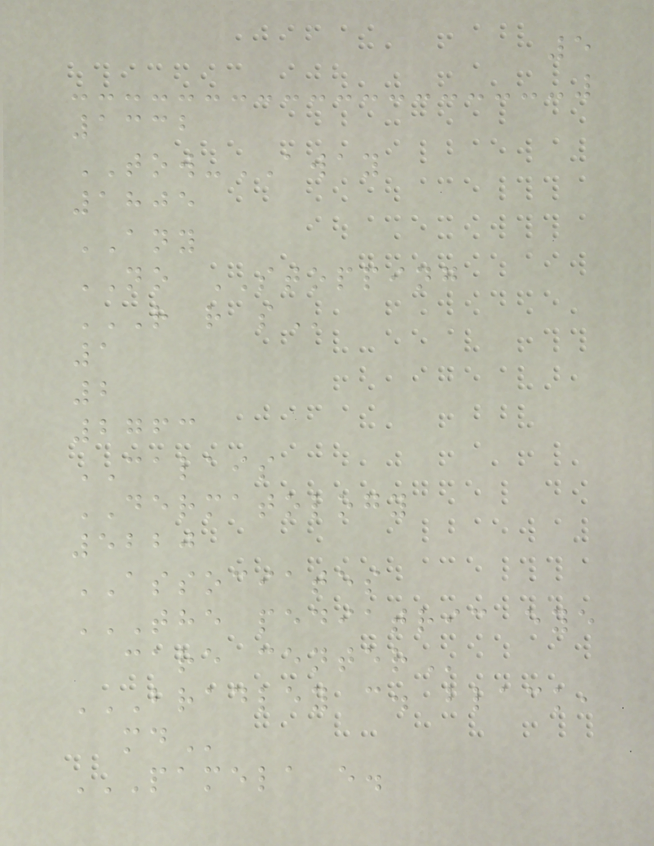5
1332
TOW-AWAY
1805
ANY
NO STOPPING
R R S
1
2
2763
CALAIS
DERMATOLOGY
5220
ASSOCIATES
THE PEDIATRIC EYE
CARE CENTER
BRADLEY C. BLACK,
MD
PAMELA E.
